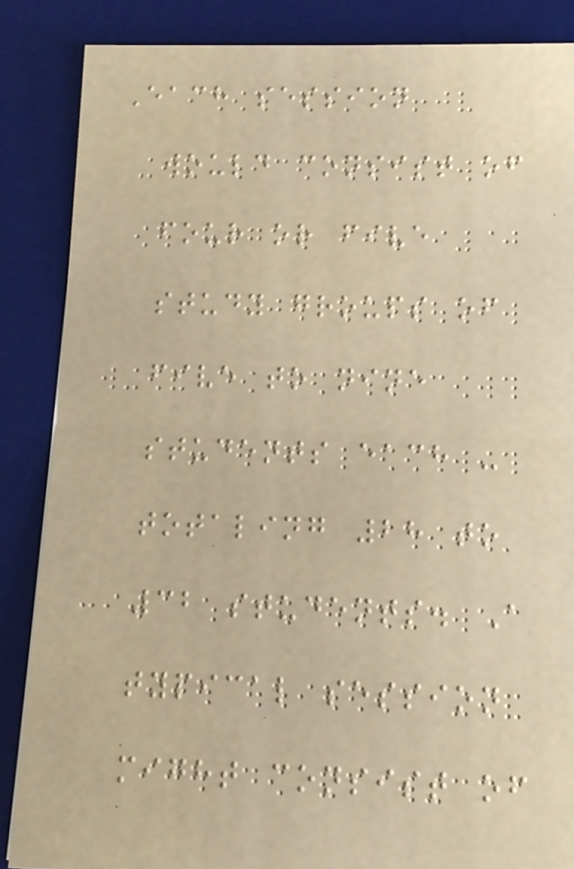Each session
would consist of
four or five
study groups of
five to nine
students each -
totaling 28 to
32 students. A
typical session
might consist of
